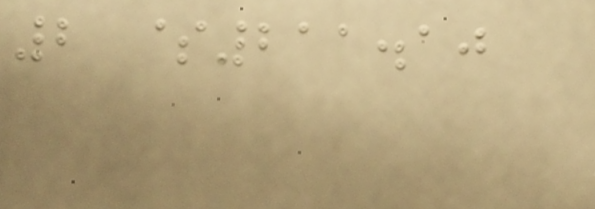2 $211.10
